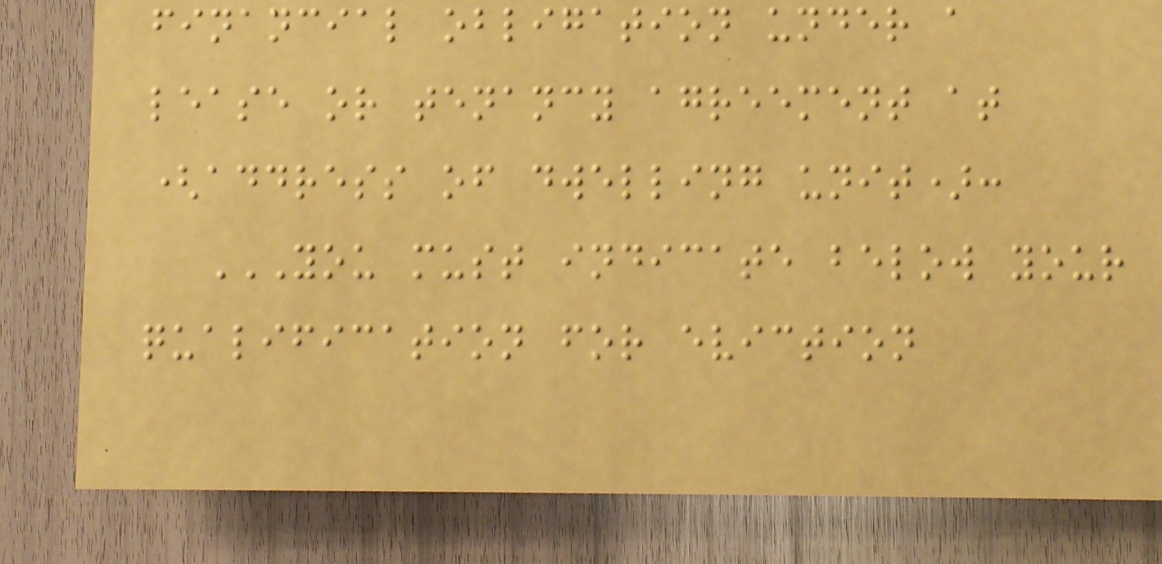financial obligation under a
lease or tenancy agreement at
(address of dwelling unit):
YOU MUST INDICATE BELOW YOUR
QUALIFICATION FOR EVICTION
